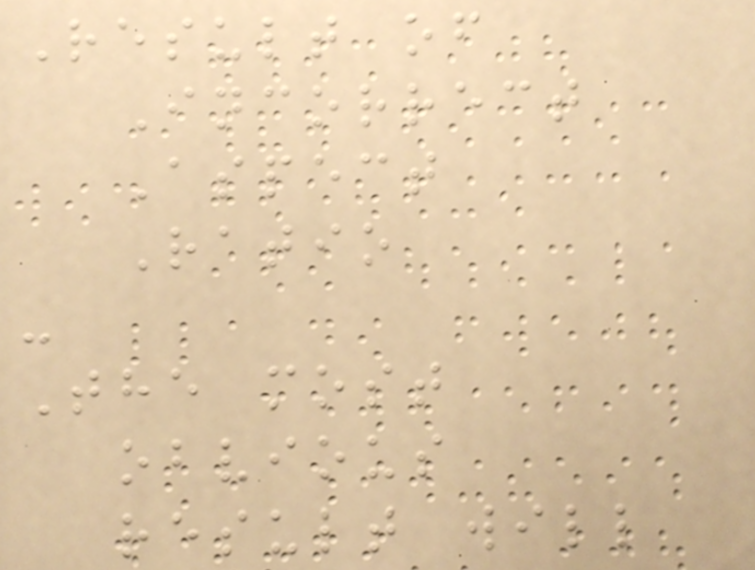Result of
Incorrect
Aspect
Ratio
-
The most
obvious
result will
